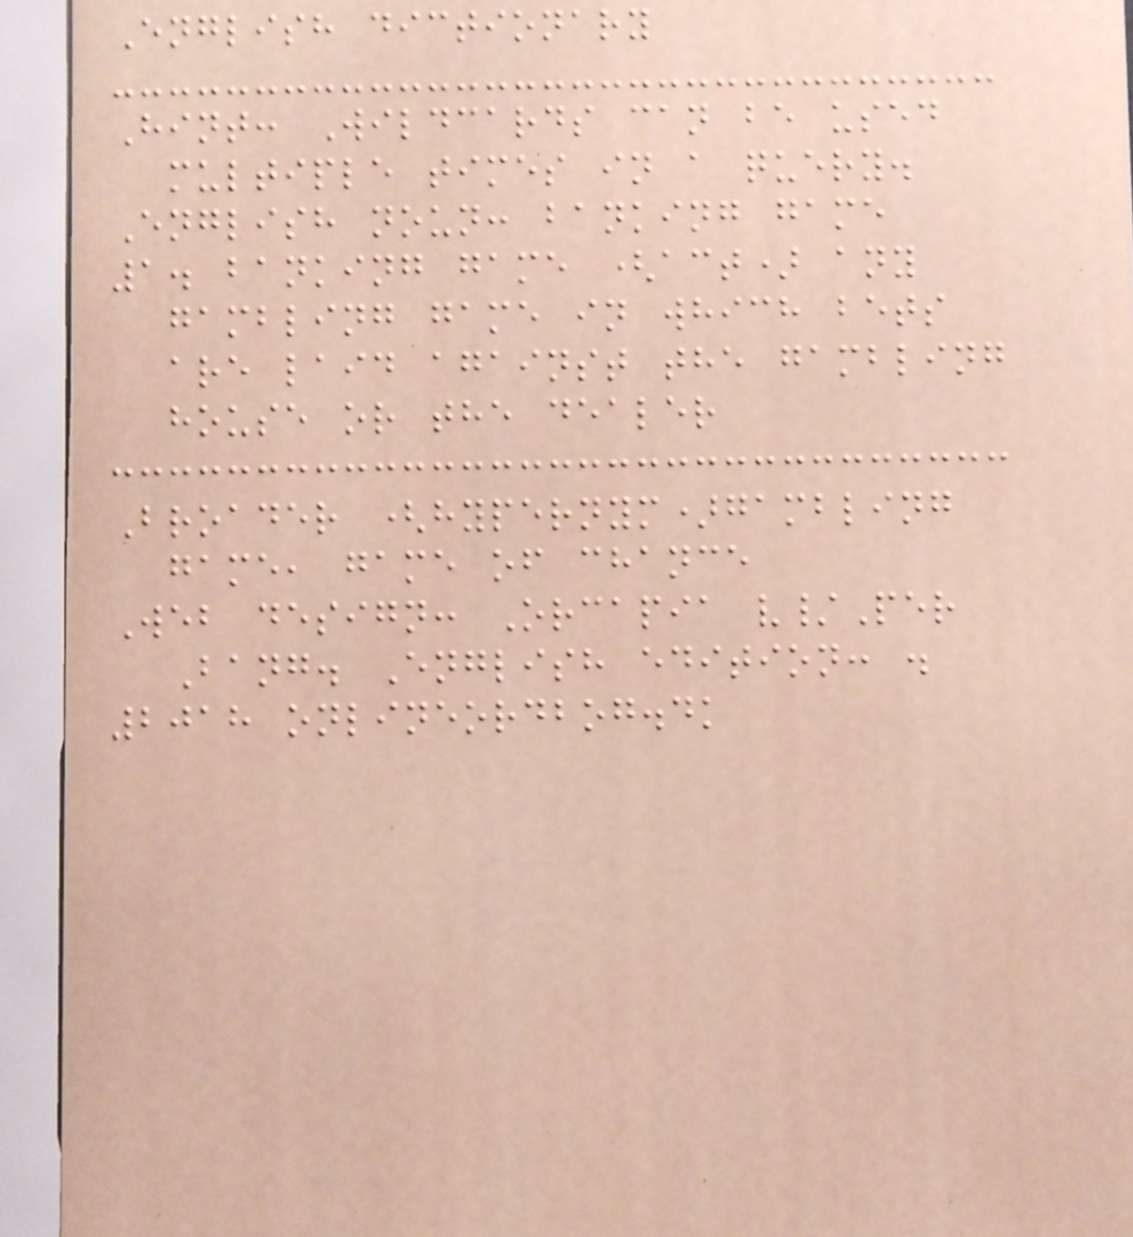English dictionary
Hint: Wildcards can be used
multiple times in a query.
English noun: banking game
1. banking game (act) any
gambling game in which bets
are laid against the gambling
house or the dealer
Broader (hypernym)gambling
game, game of chance
Web design: Orcapia v/Per
Bang. English edition: .
2018 onlineordbog.dk
